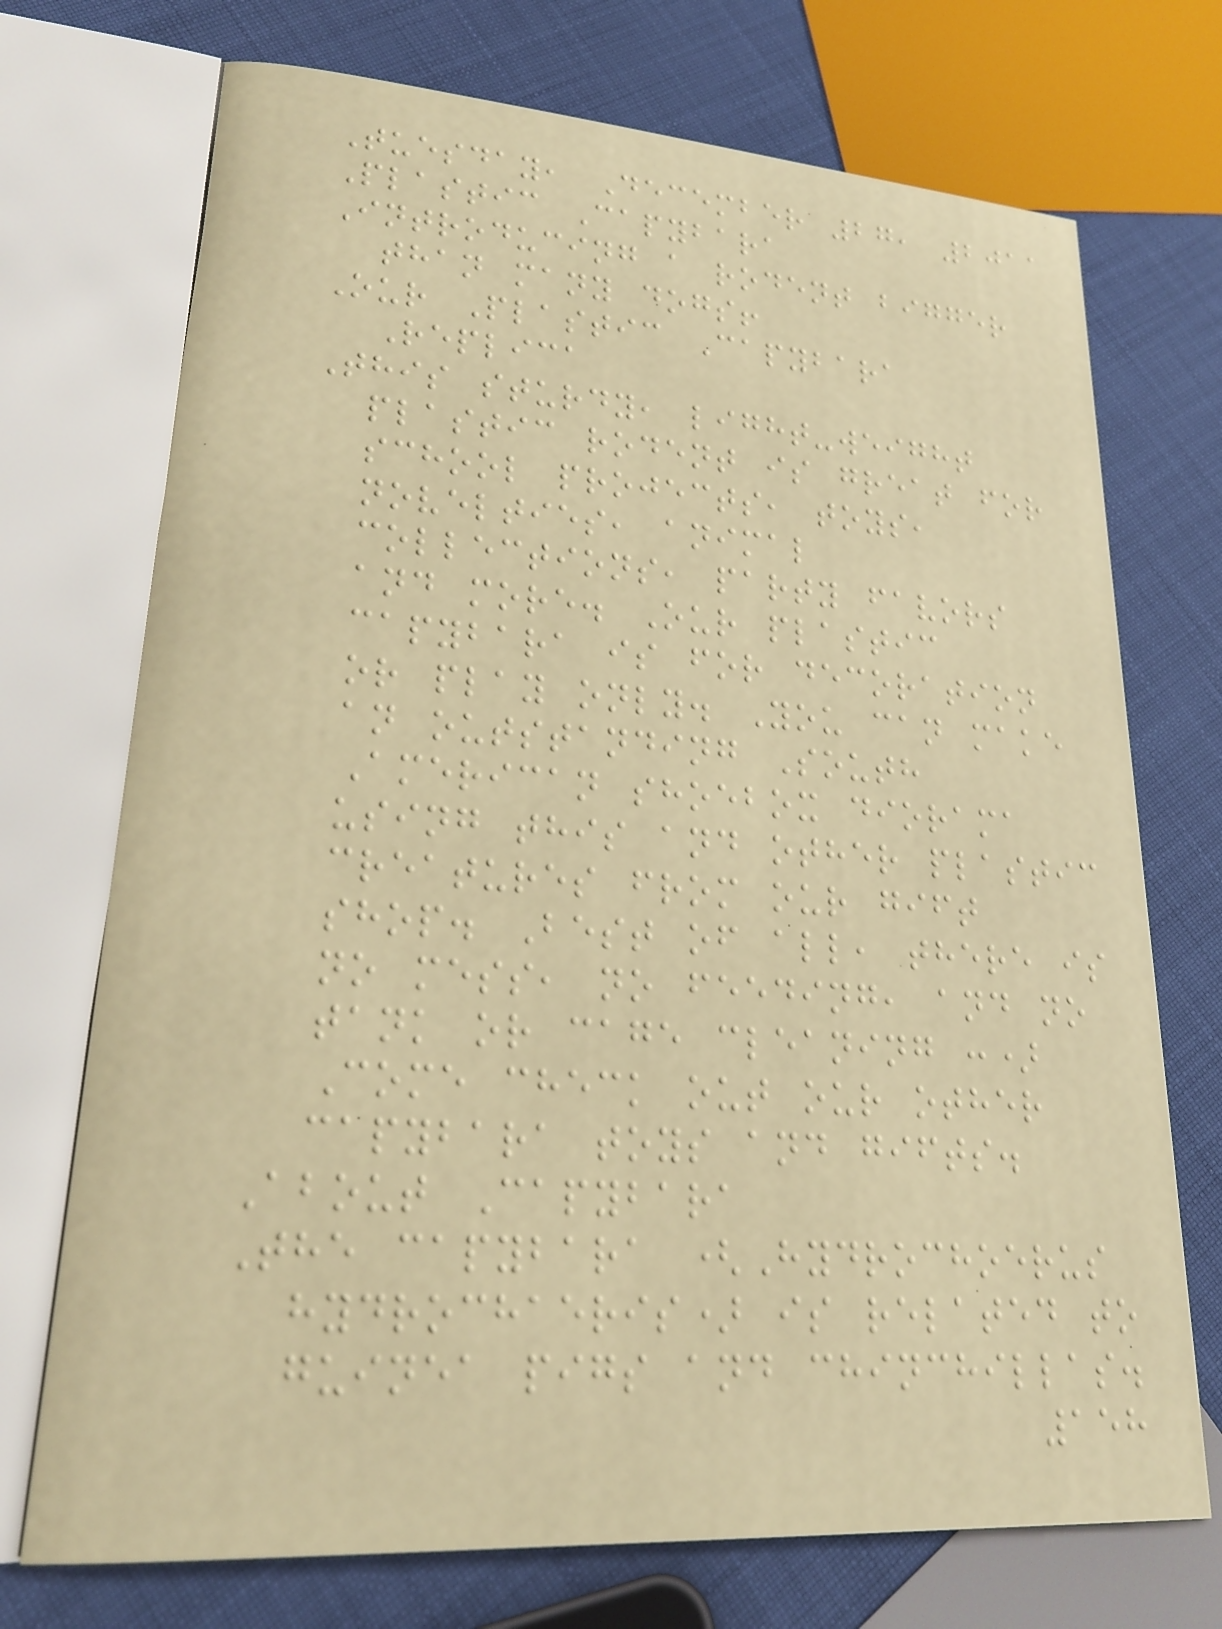Tuesday, December 27, 2011
Plastic Capybara
Introducing a rodent bigger
than many dogs!
Our Plastic Capybara
Replica
This sturdy, light-weight
plastic rodent is great for
school projects, toys,
novelties, animal
collections, party favors
and more. Our plastic
capybara is for decoration
or play only. You can make
an outstanding South
American shoebox diorama
using this and other plastic
creatures from our gift
shop. Best of all, there is
no mess, no feeding, and no
tank or cage cleaning :)
Come check out our other
capybara toys and gifts.
About Capybara
The capybara (Hydrochoerus
hydrochaeris) is related to
guinea pigs and chinchillas.
158
